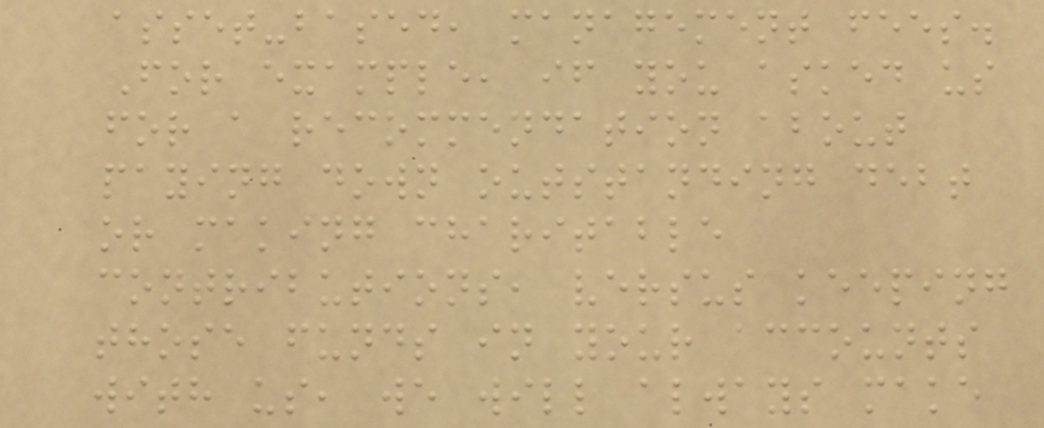asset-based, management fees.
For example, if you asked us
for a recommendation about
paying down outstanding debt
or making charitable
contributions, versus keeping
those funds in your accounts
with us, we will always make
